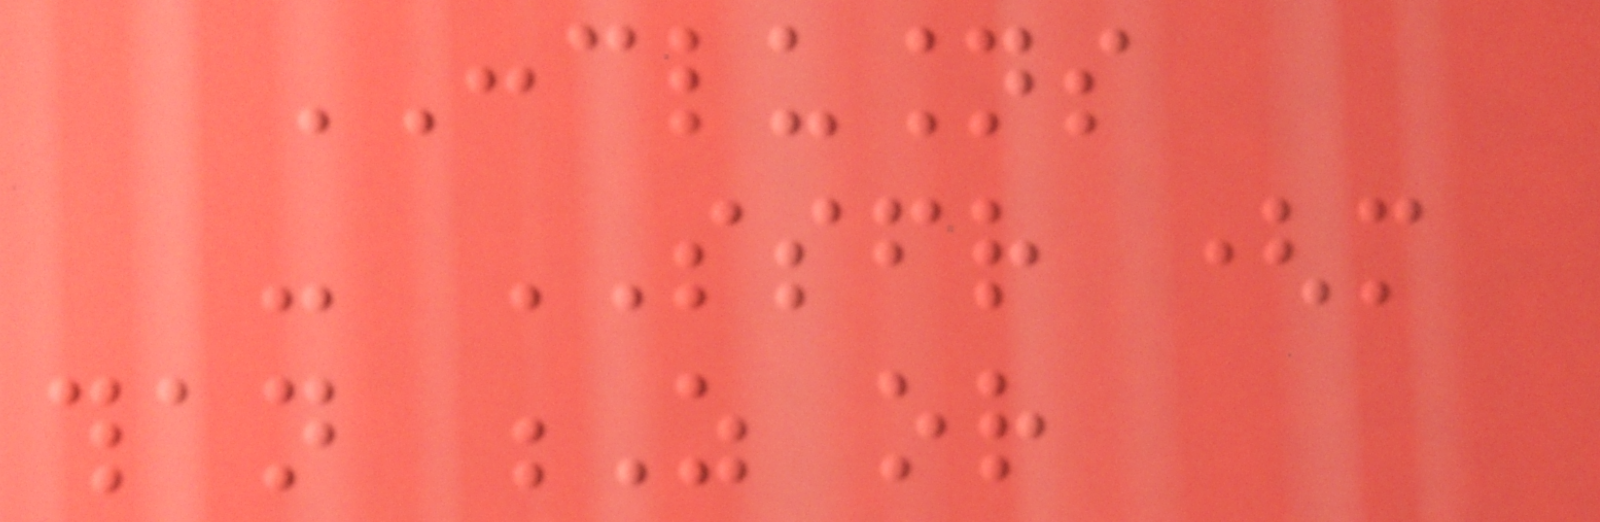CONCLUSIONS
- SSFR (more
than Z or
